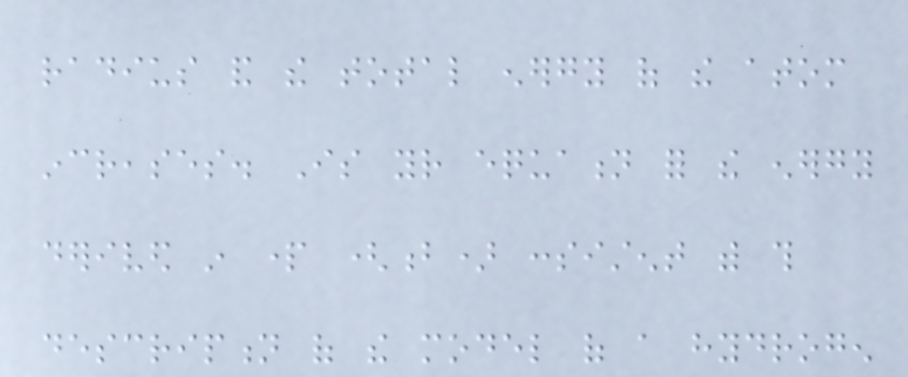radius and the total energy of the atom
increases. Is your equation for the energy
derived in part (b) consistent with this
description of the model of a hydrogen
